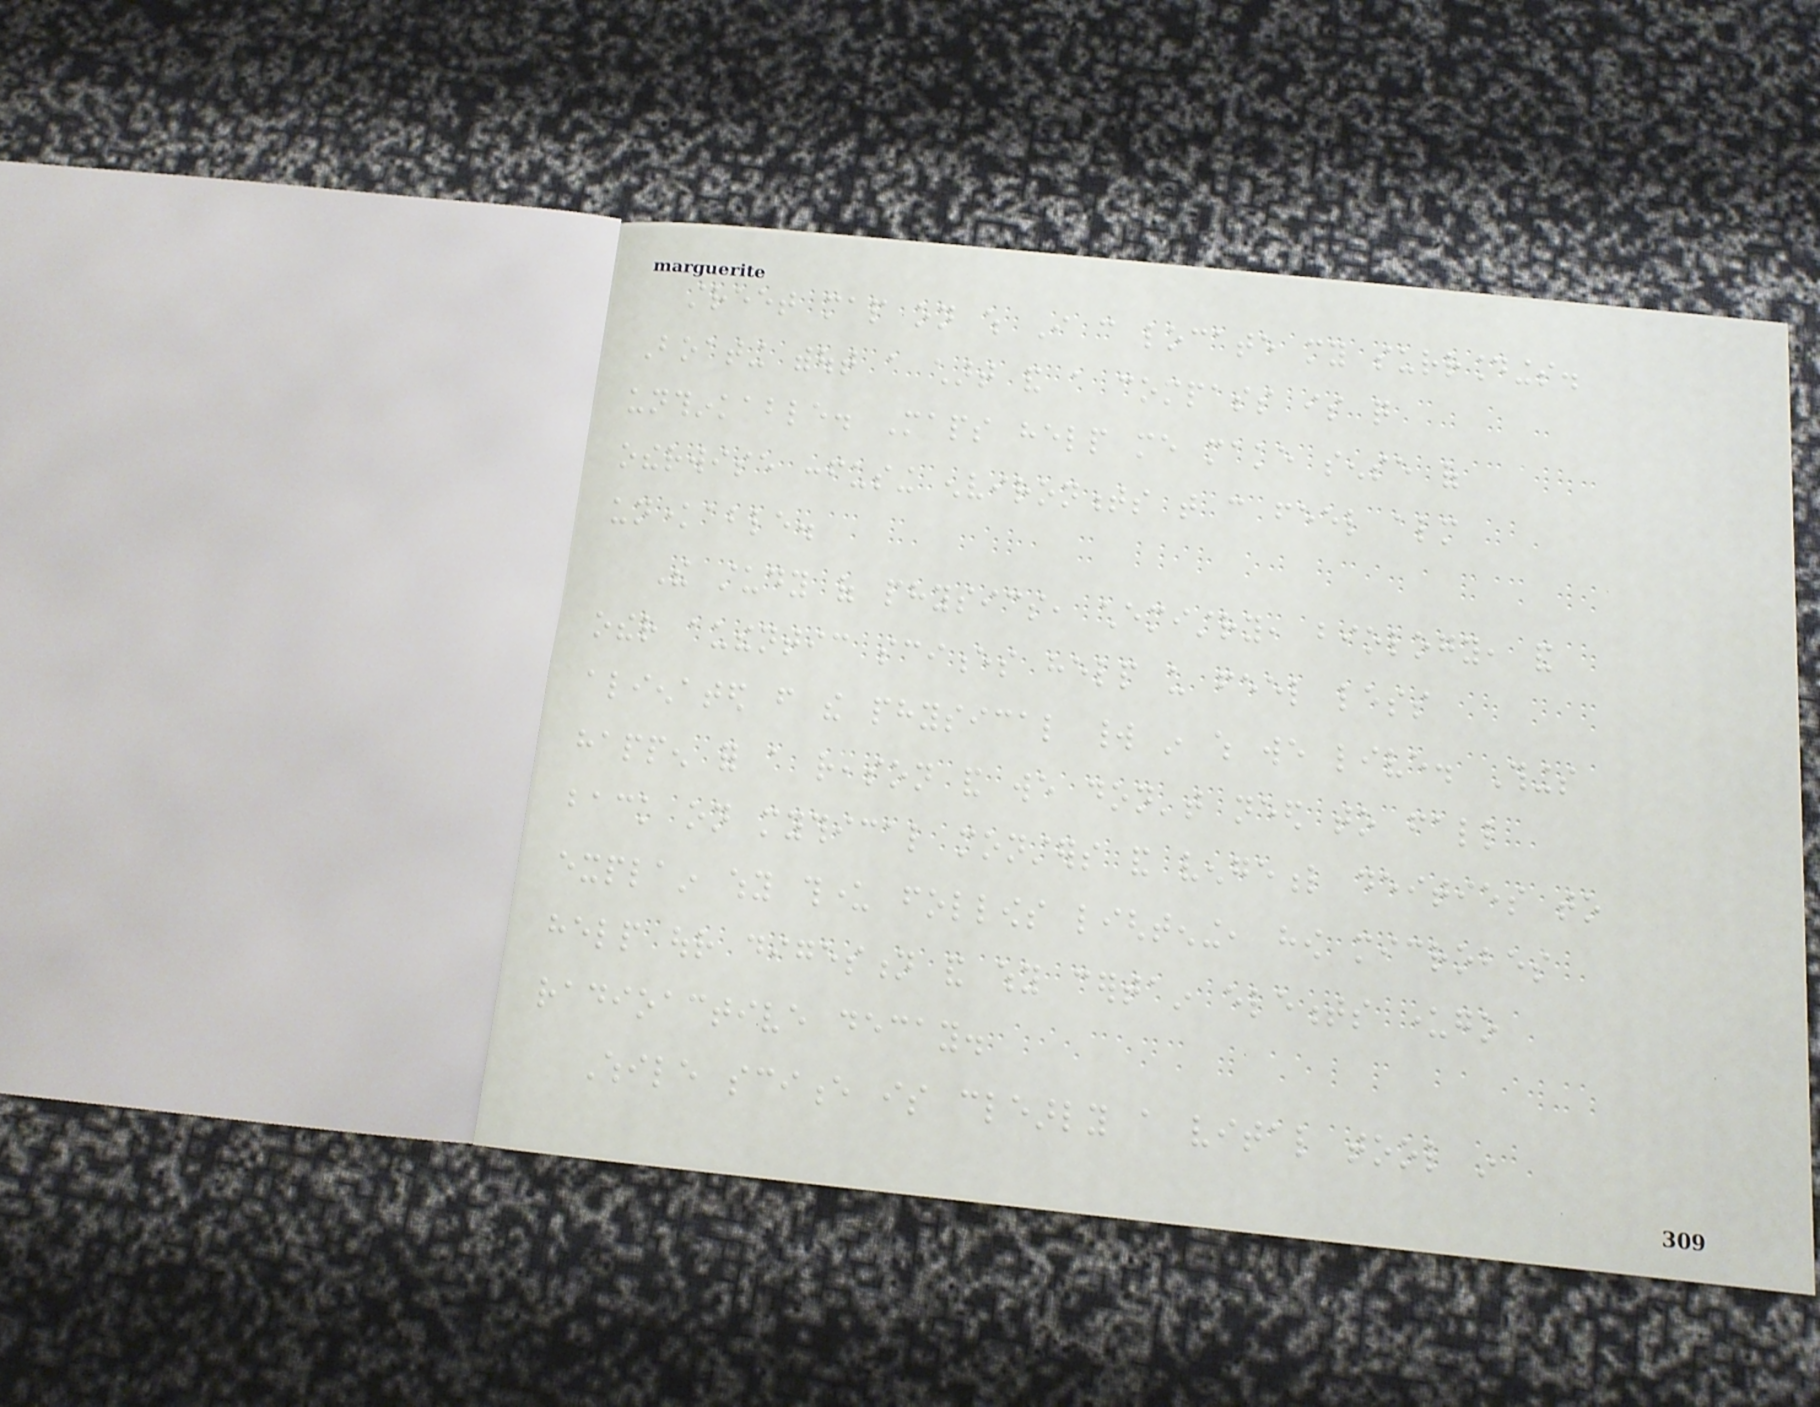street map on which I can locate my surroundings.
Boating without a chart and a compass is quite
unthinkable. Maps help me make sense of
otherwise confusing environments that can feel almost
unknowable.
The study of physics, chemistry, biology, and
other authentic sciences help us feel less
alienated from the physical world in which we live. Things
happen for a reason and we don't need to fall
back on mythical monsters and vengeful deities to
explain why thunder follows lightening, how microbes
help our digestion and why certain elements undergo
radioactive decay.
While science is clearly a vital tool in
